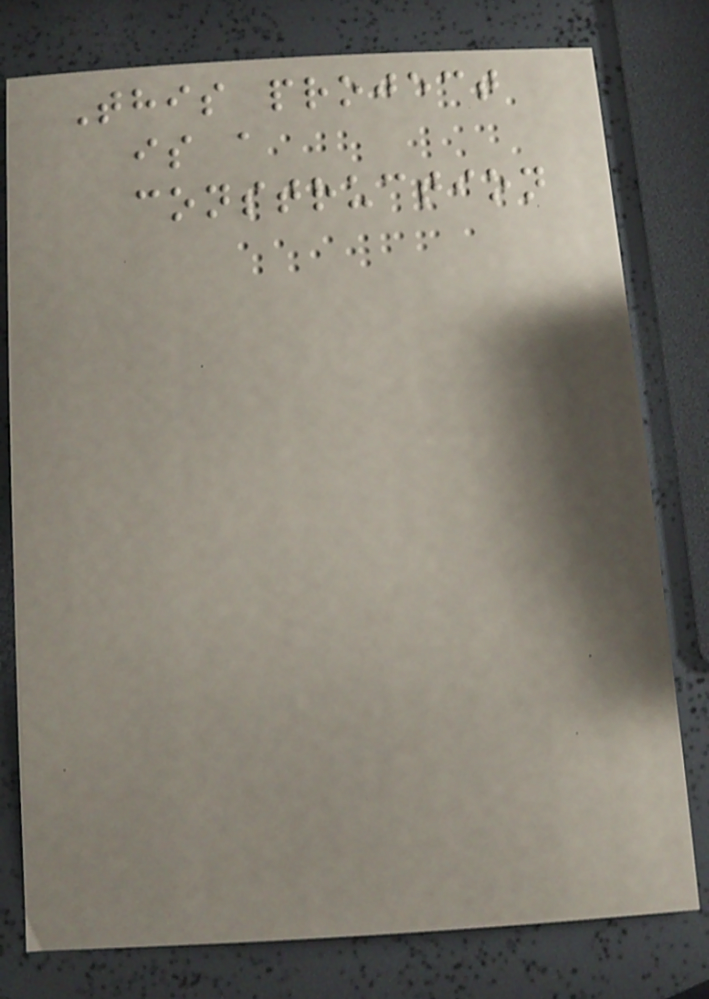This project
is a
construction
